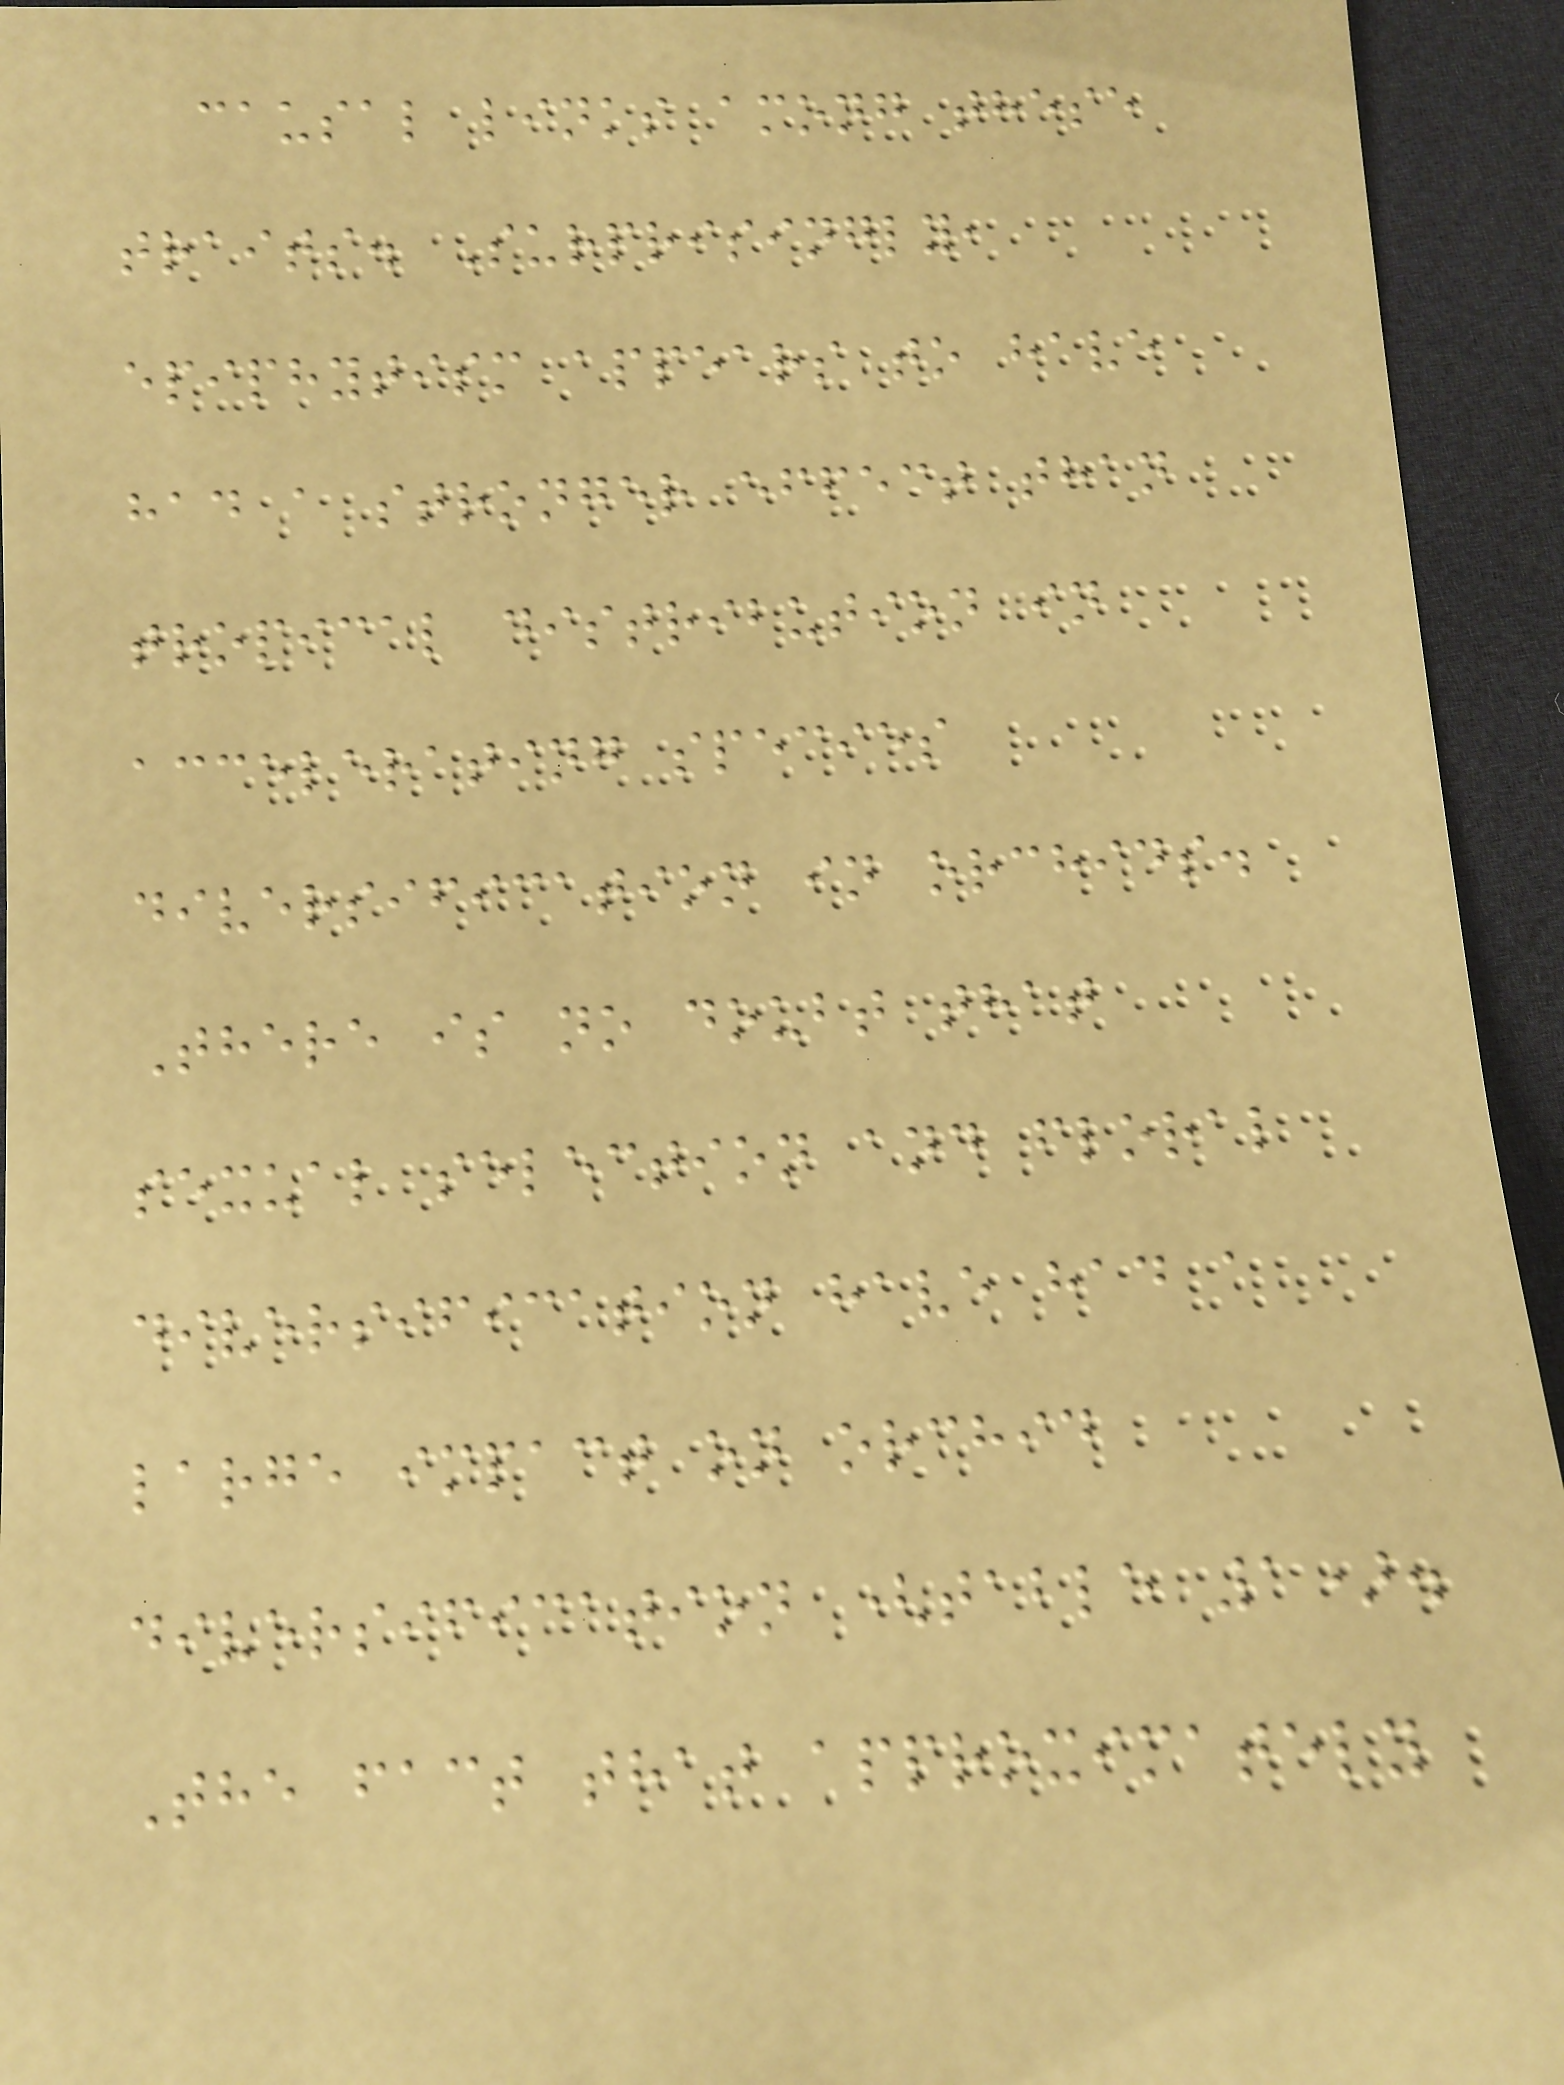causal links among these
traits. Surprisingly,
epiphytism appears to have
had a stronger effect than
tropical distribution in
accelerating species
diversification in orchids.
There is no doubt that
sexual selection and floral
diversification have had a
large impact on orchid
diversification (table 1).
The fact that approximately
